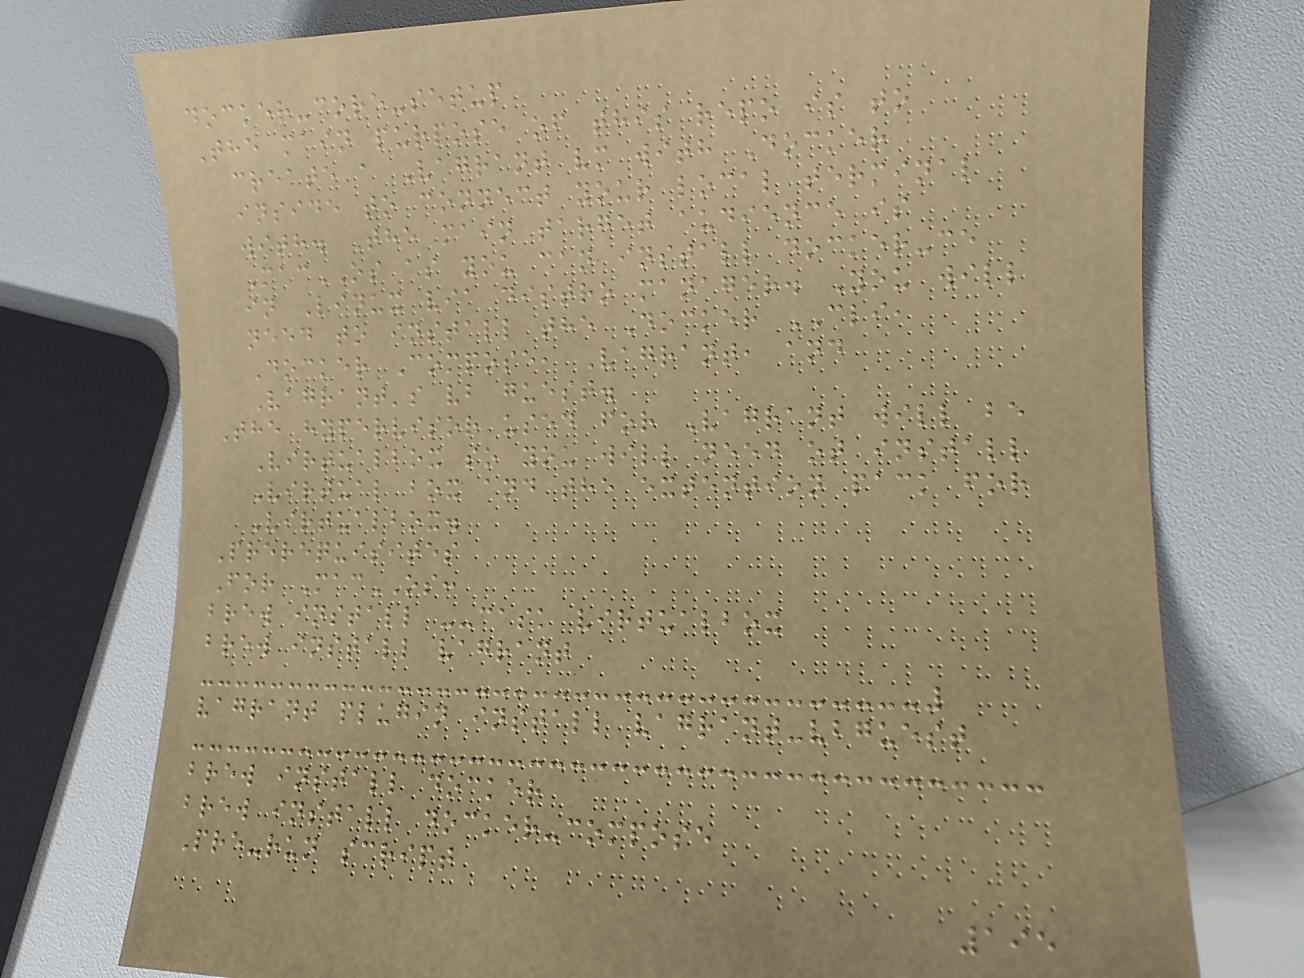docker-core-setup
The main purpose of this repo is to
create a Vagrant vm with Docker
inside to connect your local terminal
with. The main target audience is
MacOS as you can install docker-ce
in Linux via distro manager. You will
need to install the Docker CLI,
Docker Compose, Vagrant, and
Vagrant's vb guest.
The hypervisor used for Vagrant will be
Virtualbox so you will need ot install
Virtual box and the extention pack for
Virtualbox.
Prerequisites
For MacOS:
brew install --cask virtualbox
brew install vagrant
vagrant plugin install vagrant-vbguest
brew install docker
brew install docker-compose
Pre-run script
195
